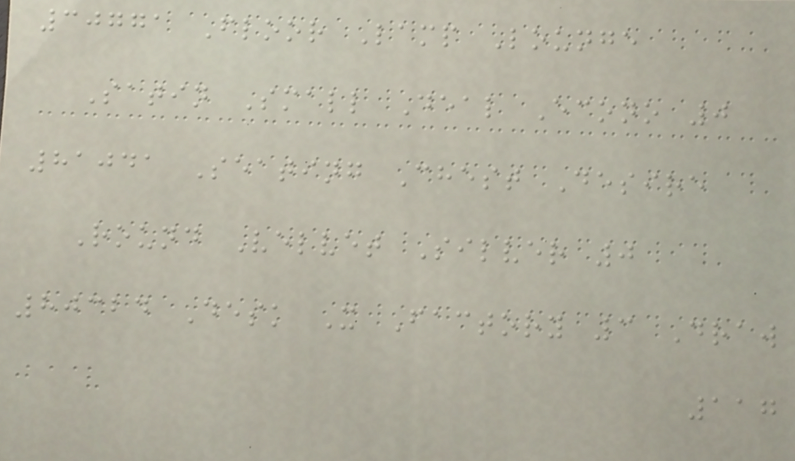30771 Floor Lamp Lounge
Satin Small Deal Econo 0
81041 Seating Chest Desire
Round Velvet Silver 0
80324 Desk X Factory 3 Draw
117
